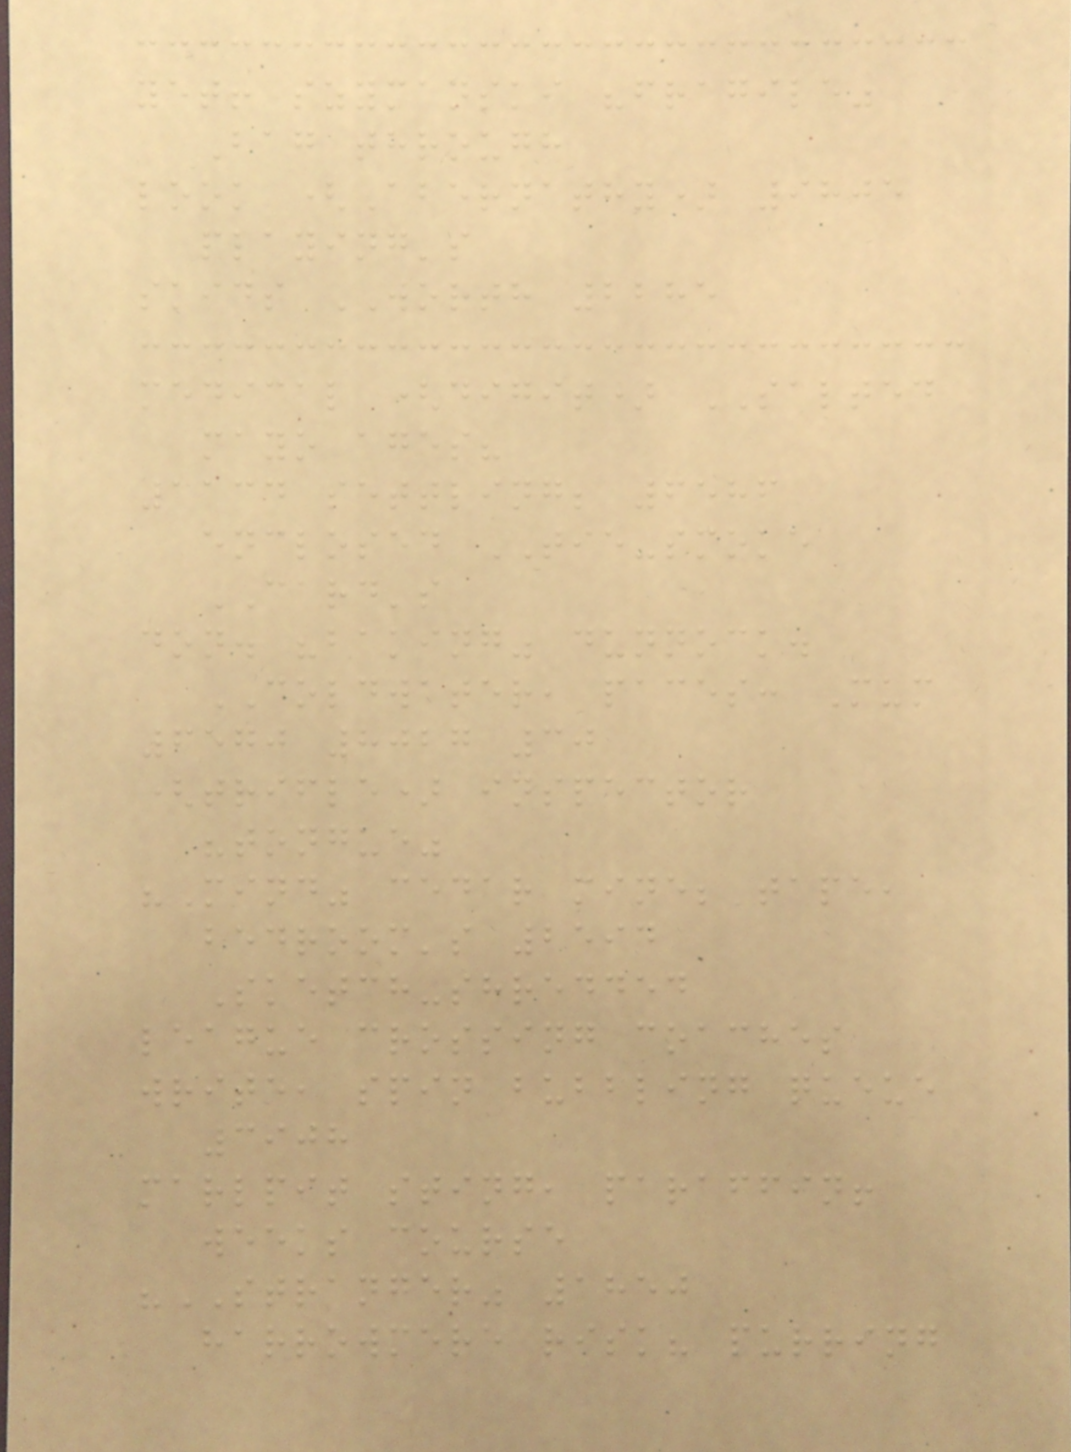yet! szymanski "fragile"
Bag through
look (Abernathy) 9805
playing's
skids WORTH 2285
medical (digit) SALTED
mayo ages?
1134 settling; 6586
enclosed TIE-smoke
CARD's
don. "baking" dunnock.
COLDWATER, paces: Mum
6570 8027 30
(trifle) inspector
"tongue"
"Mind" cedar mine; tape,
bedroom's 2594
Sketch-shredded
league crossing coaches
write, spin bubbling queue
3908
marlpit sting, paraffin!
weeks course
"STRANGER" 1850
harrowmere risk? purring
